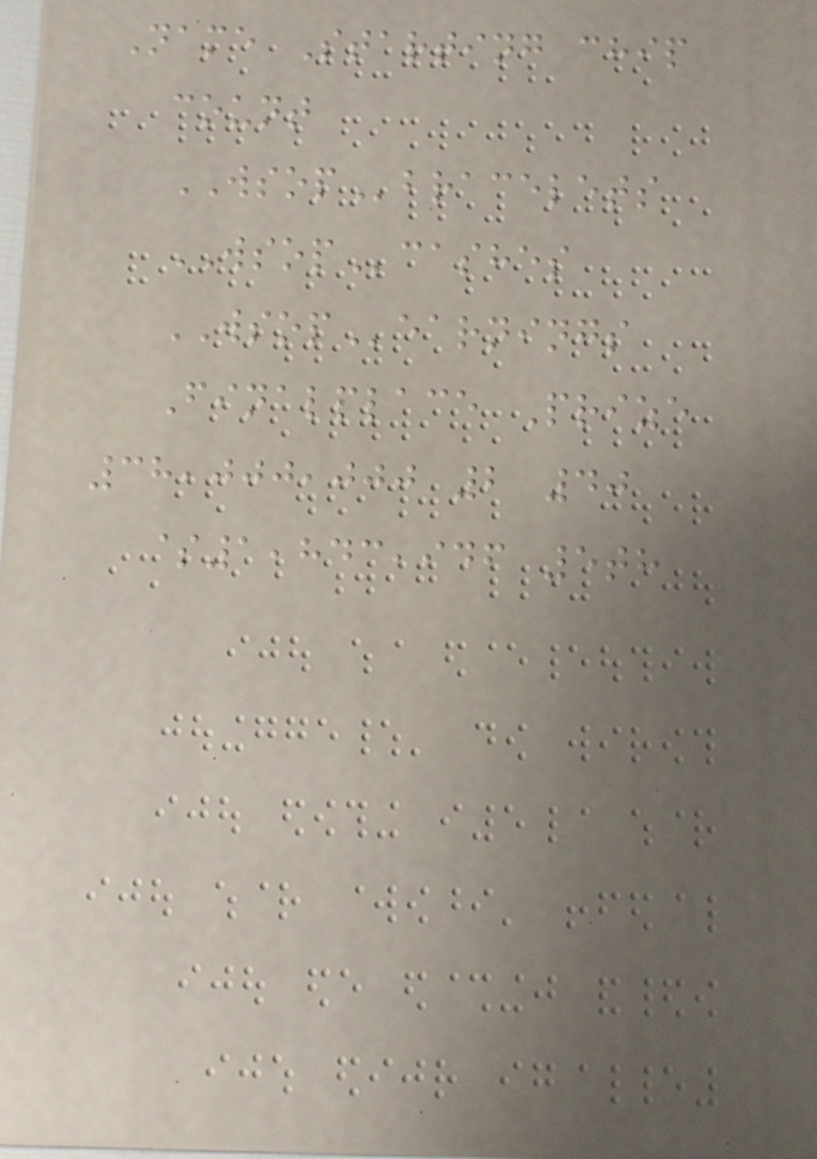Name Starting chip
count
WSOPbracelets
WSOPcashes
WSOPearnings
Finalplace Prize
38,000,000 2 40
$1,843,946 5th
